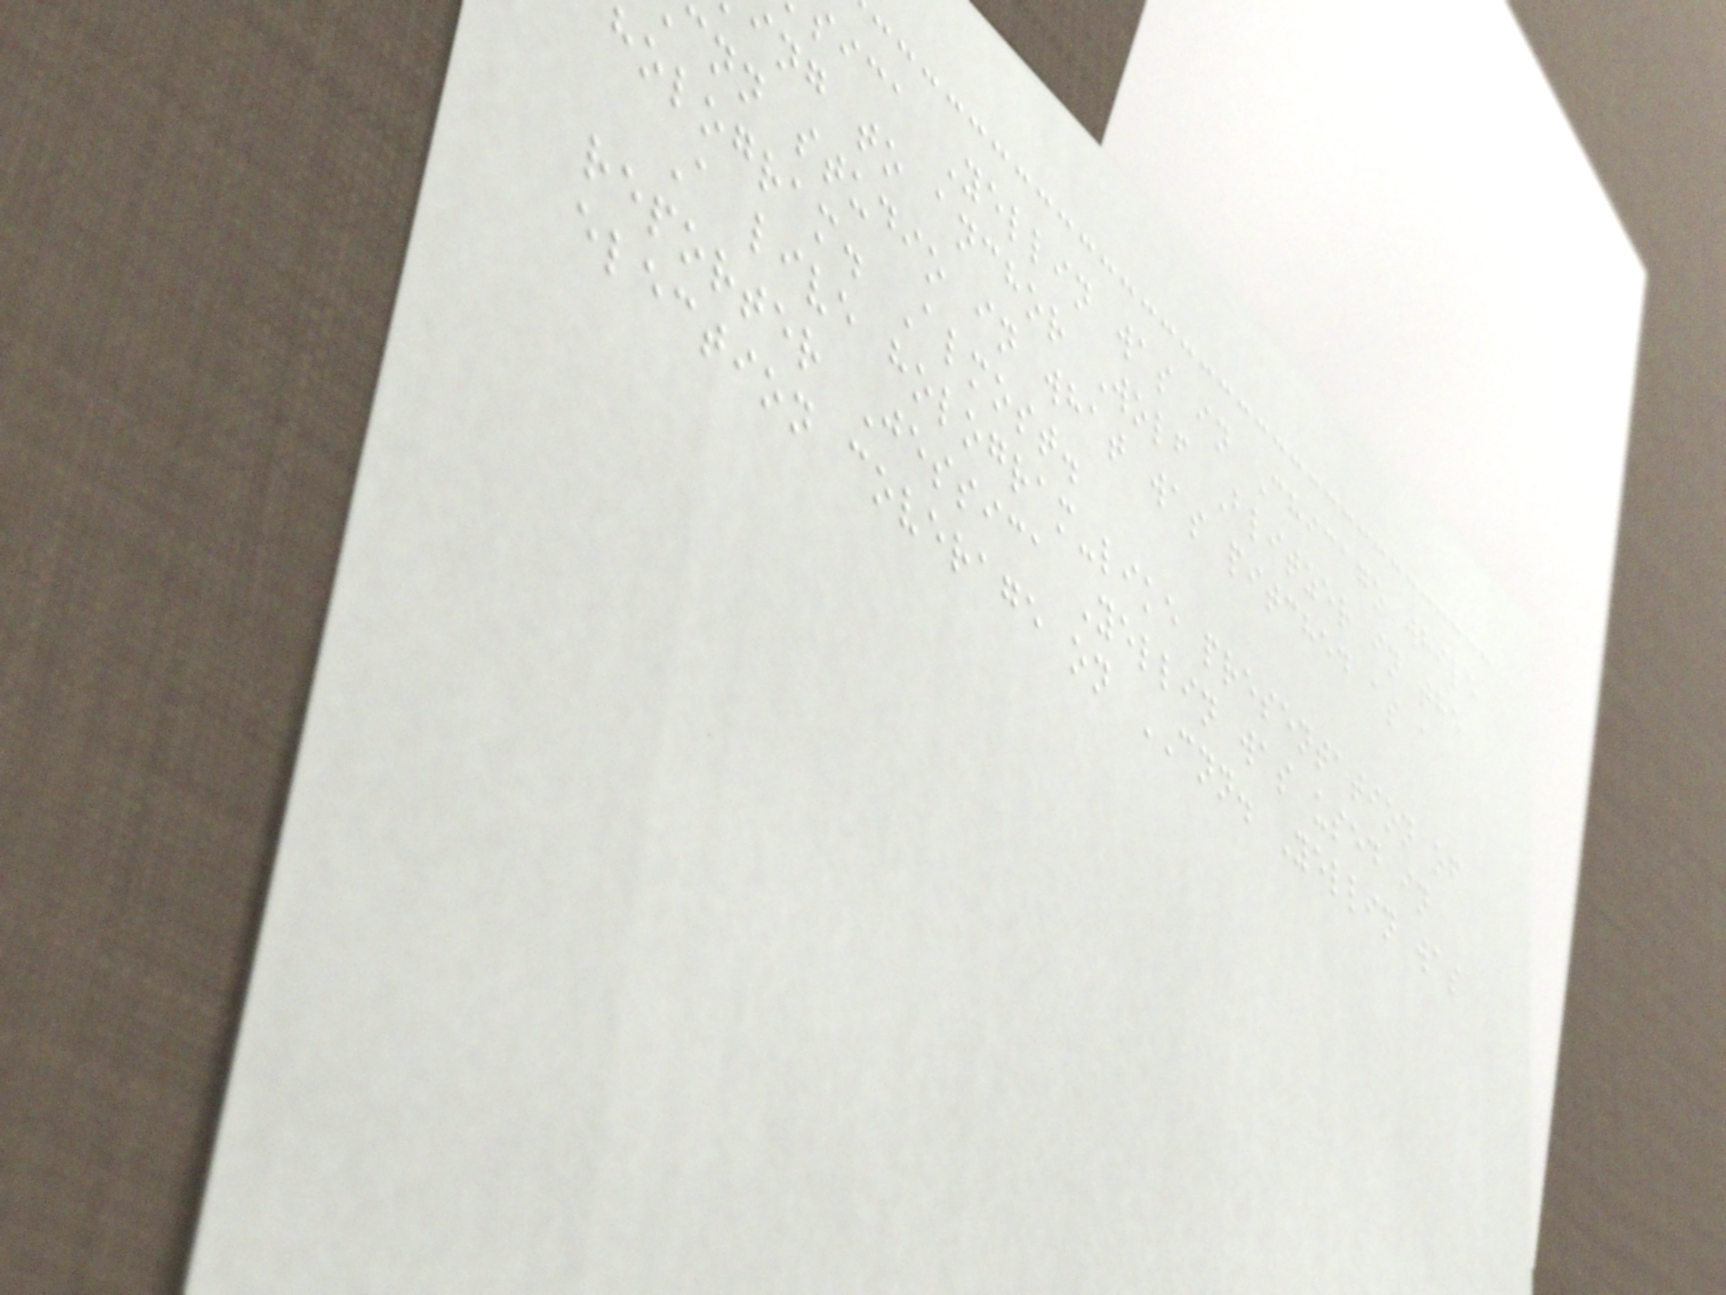sica Yellin was in Chicago while
ing to anchor Wolf Blitzer in the
cnn studio in what was pitched as a
hologram. Almost.
A live hologram-like presentation of
reporter Jessica Yellin was used in
election coverage on CNN. Yellin was
